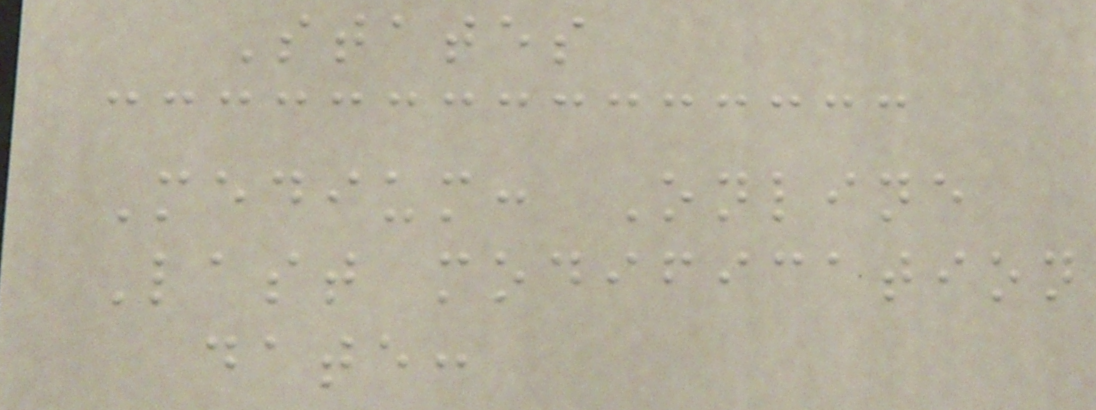States
Medium: Online
Last modification
date:
